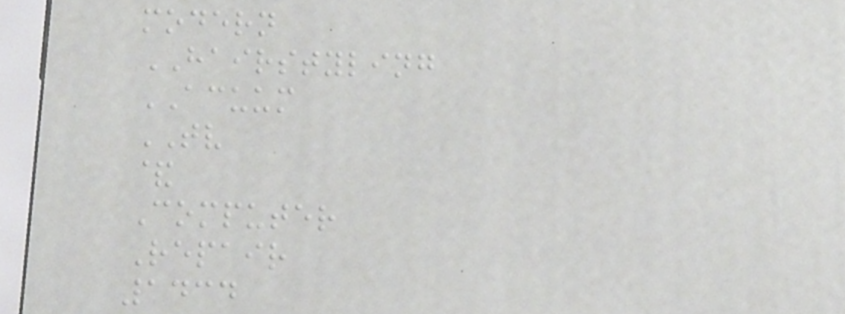modern
HAIRSTYLING
ACUUM
TV
&
Computer
Repair
1434
